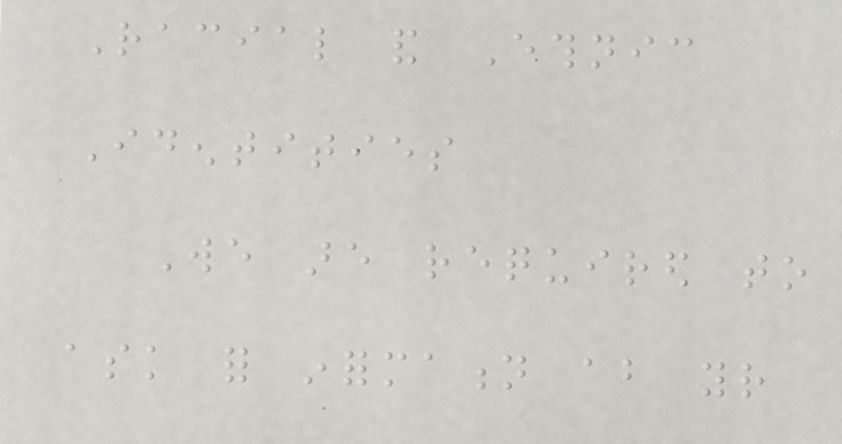Racial and Ethnic
Identities
We are required to
ask for information about your
